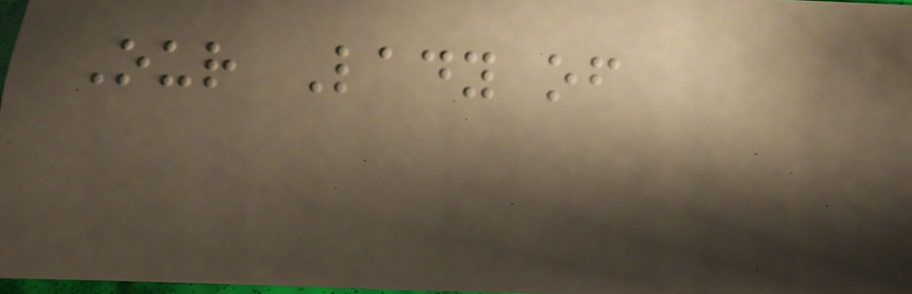Our Lady of
